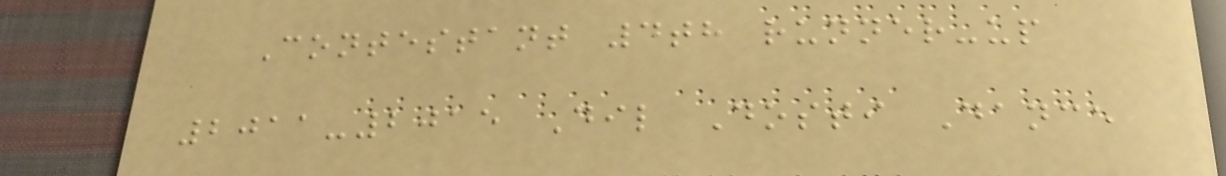Contestant 4th runner-up
2011-2015 Dil Dosti Dance
